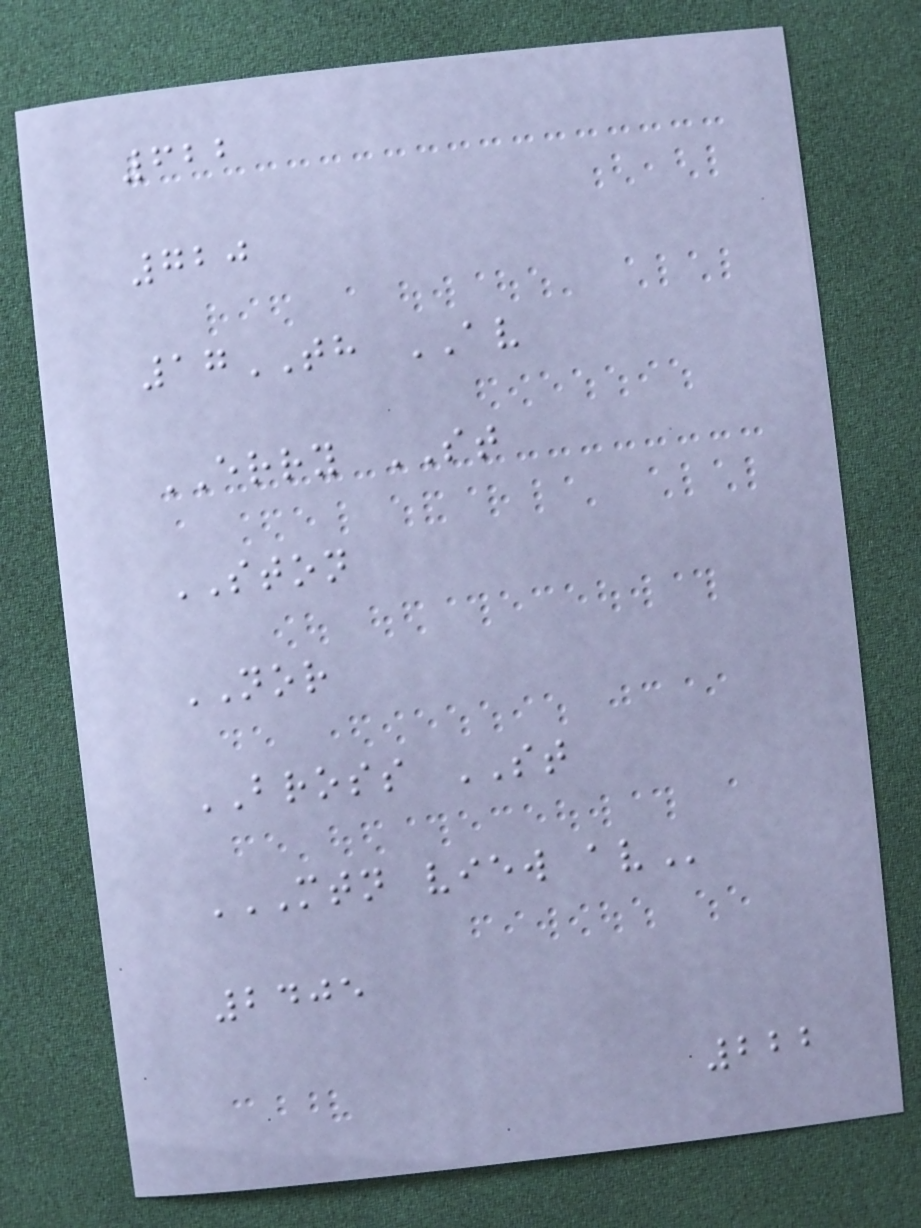622
720
17TH AV
ERRY ST
STON
NOR
BROSS ST
MTN VIEW AV
2405
222
